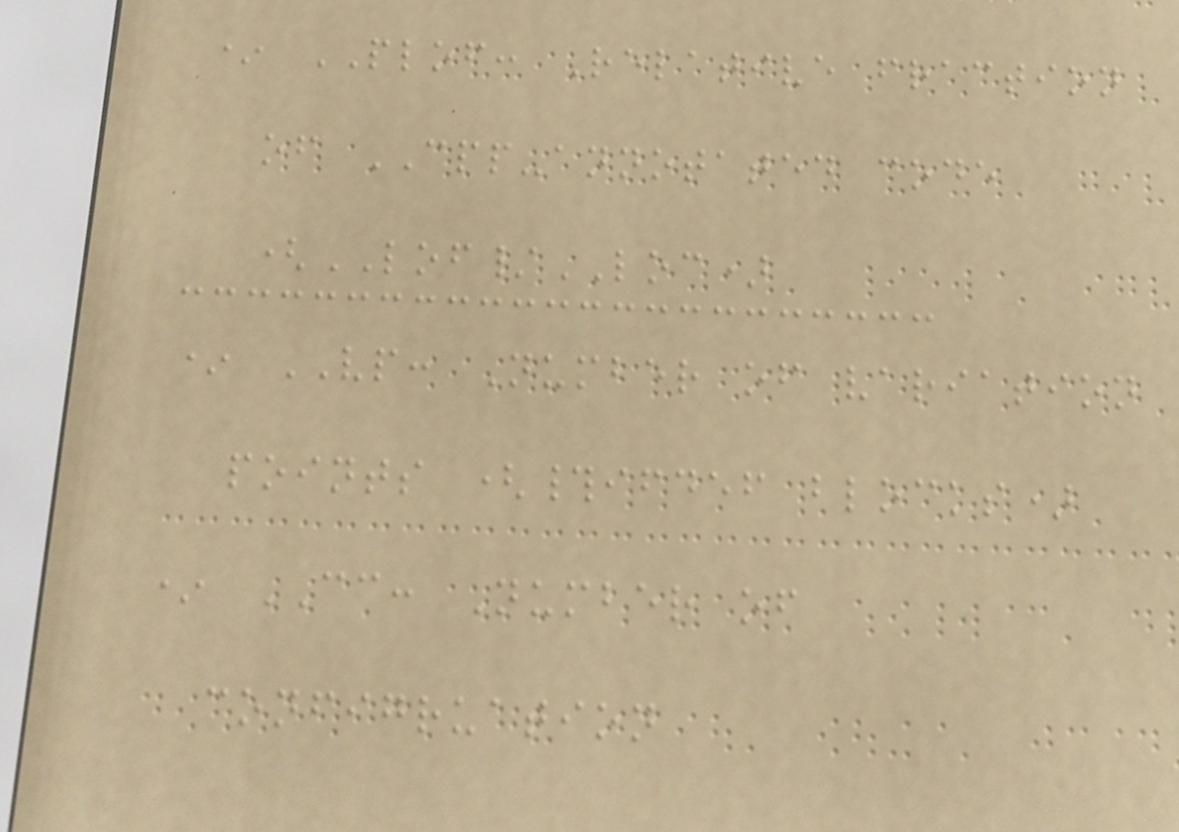* PLOF: Relative fraction
of CPP-annotated code
(LOF/LOC)
* VP: Number of variation
points (#ifdef blocks)
* CC: Number of
configruation
